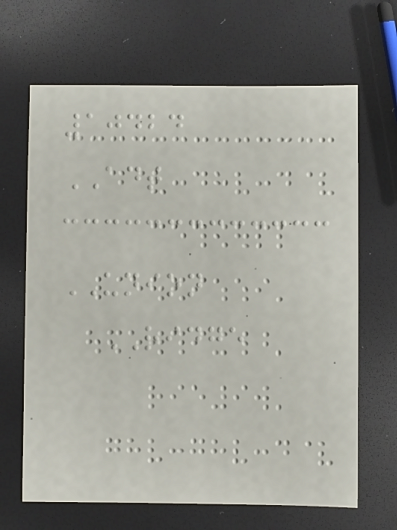10424
ADT
UNION
RIDGE
